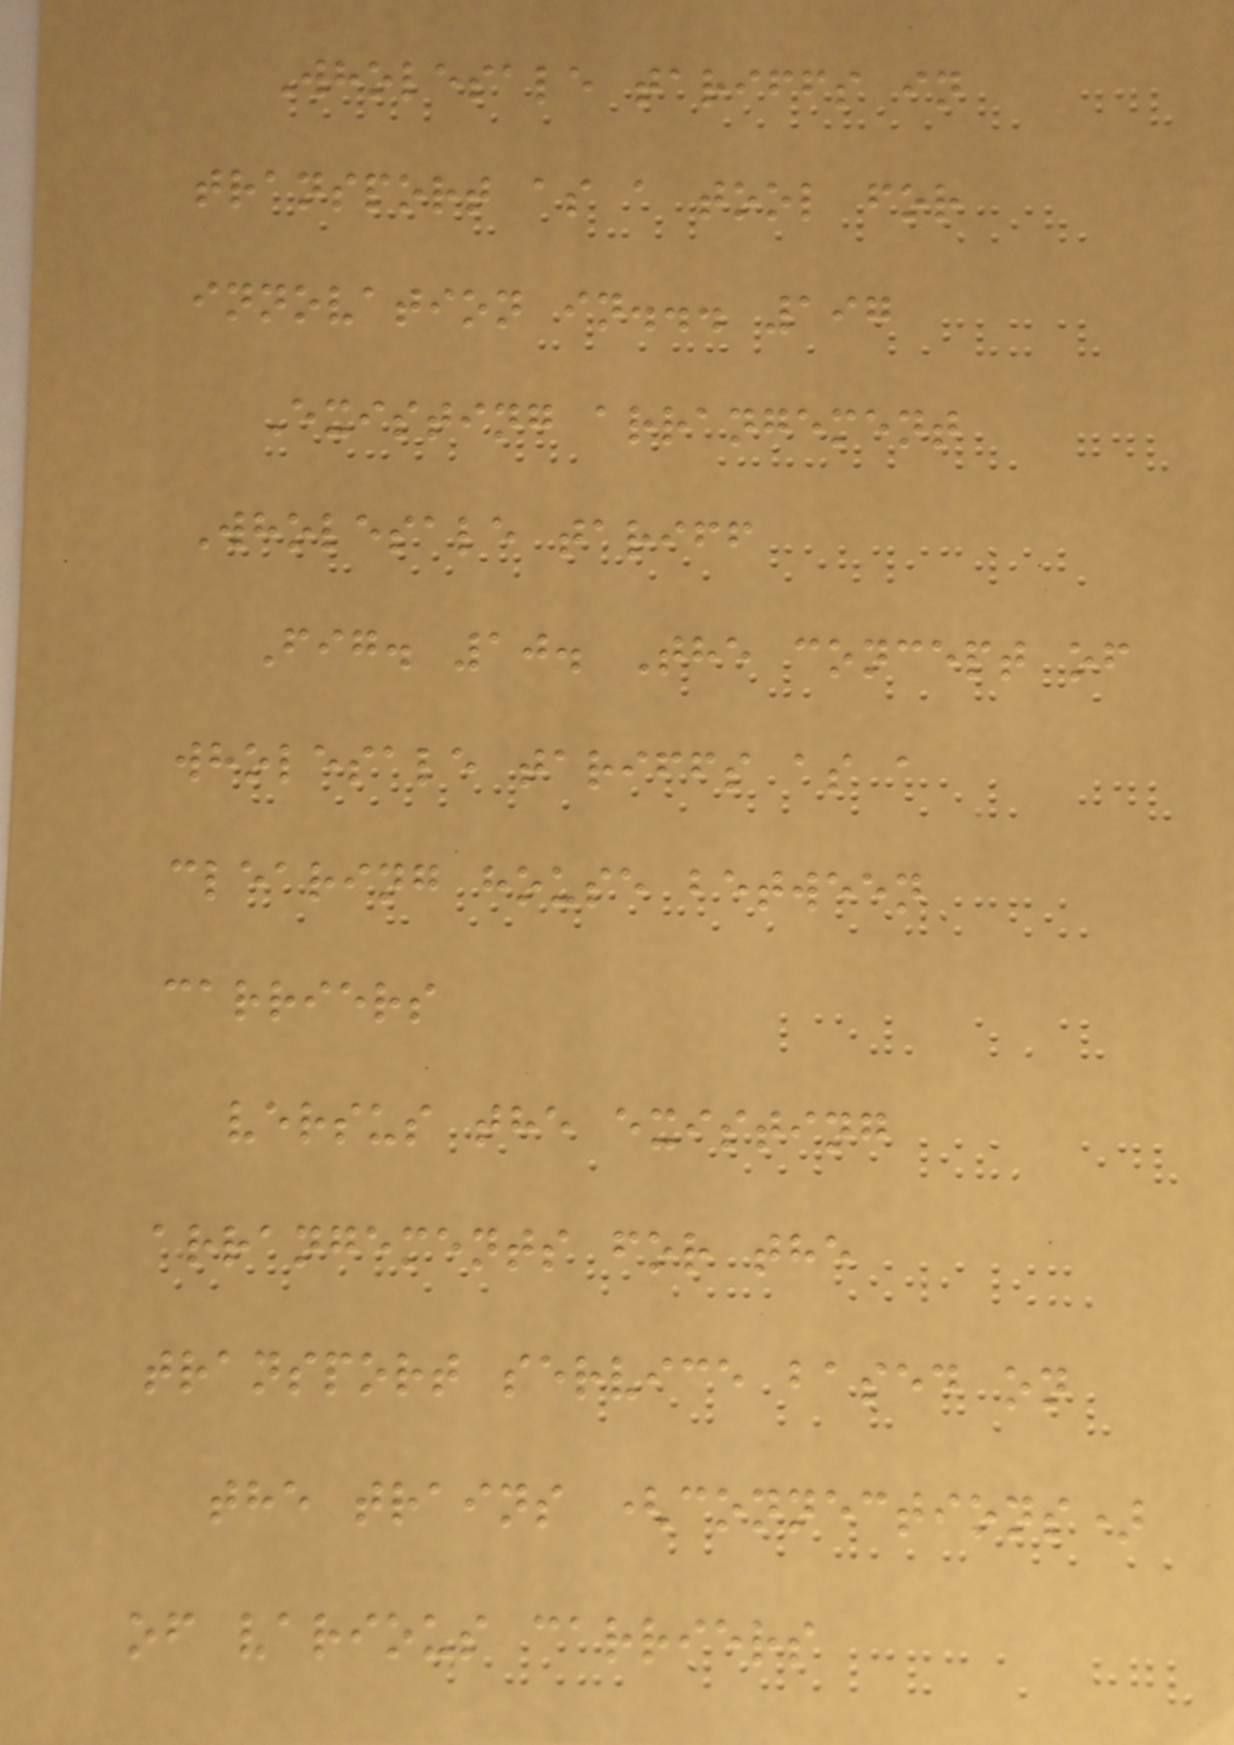Wholesale tariffs in
transport as a tool for
innovation in... 197
Existing arrangement
Wholesale tariff
Fig. 10. The concept of
wholesale tariffs as a
clearing house between
carriers
versus the existing
arrangements for the
transport service based on
the trains (connections)
of various carriers
